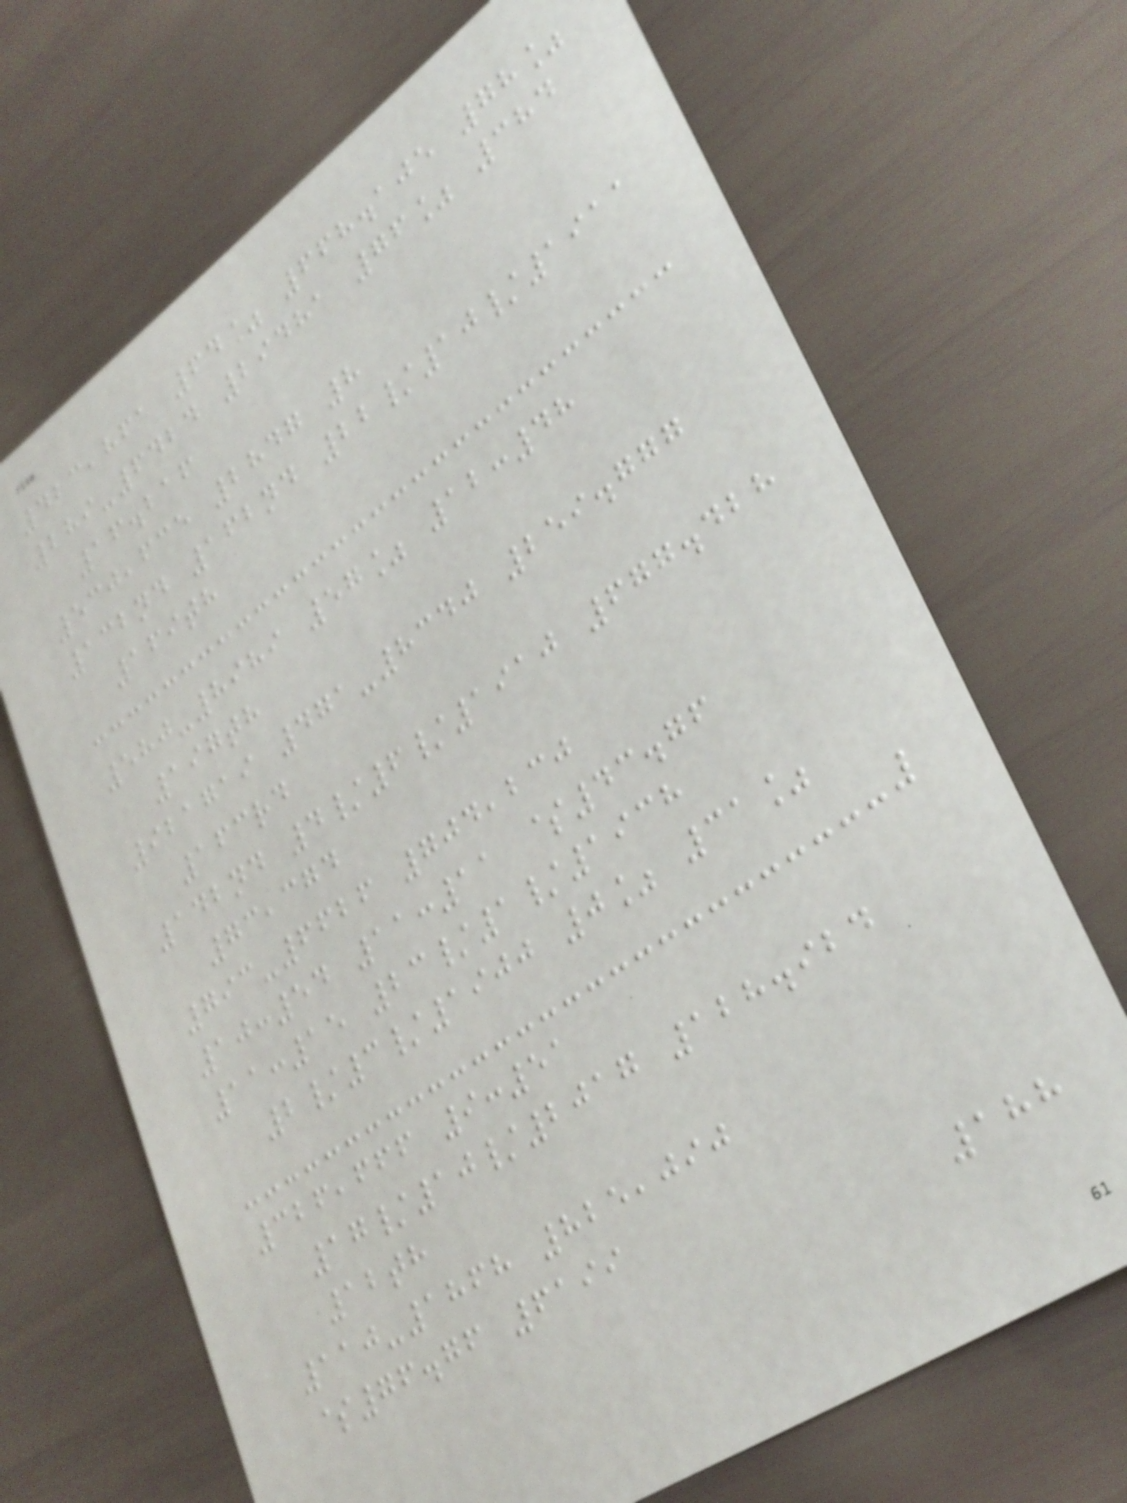423,861 64% 668.105 78%
289-6424 29481 76% 384
16.216
530,635 2847 8
132nd 162nd 22/10/1911
169th
580-8989 57% 12:48
197th
921719 471-8340 259.777
163rd
142nd 4/6/1910 677.428
73,374
793-6626 704,230
10:54 11:11 $43.76
11:15 23/1/1938
2/3/1900 0% 31%
326,666 9:51
17/10/2017 128.924
12th
110-1868 825,090
$76.76 6199
188
